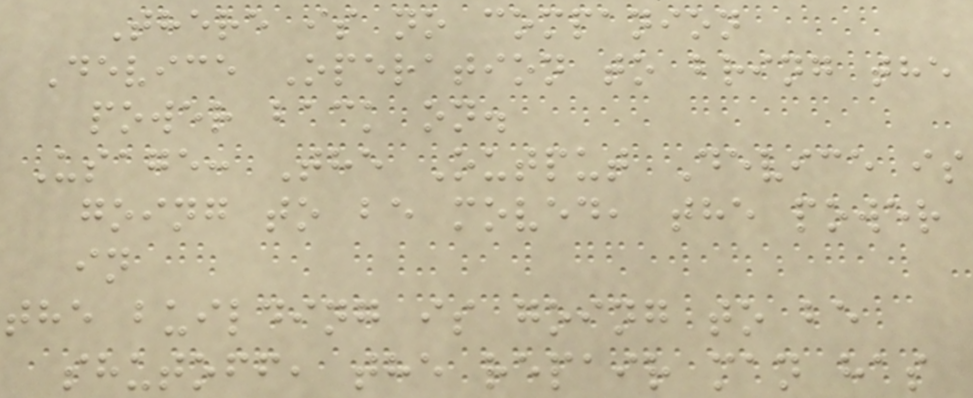There is no companion
Device Operation to bring the
power back on.
Usage: The Output Device is
going to be moved, the power
in
the building is going to be
shutoff, the repair man has
